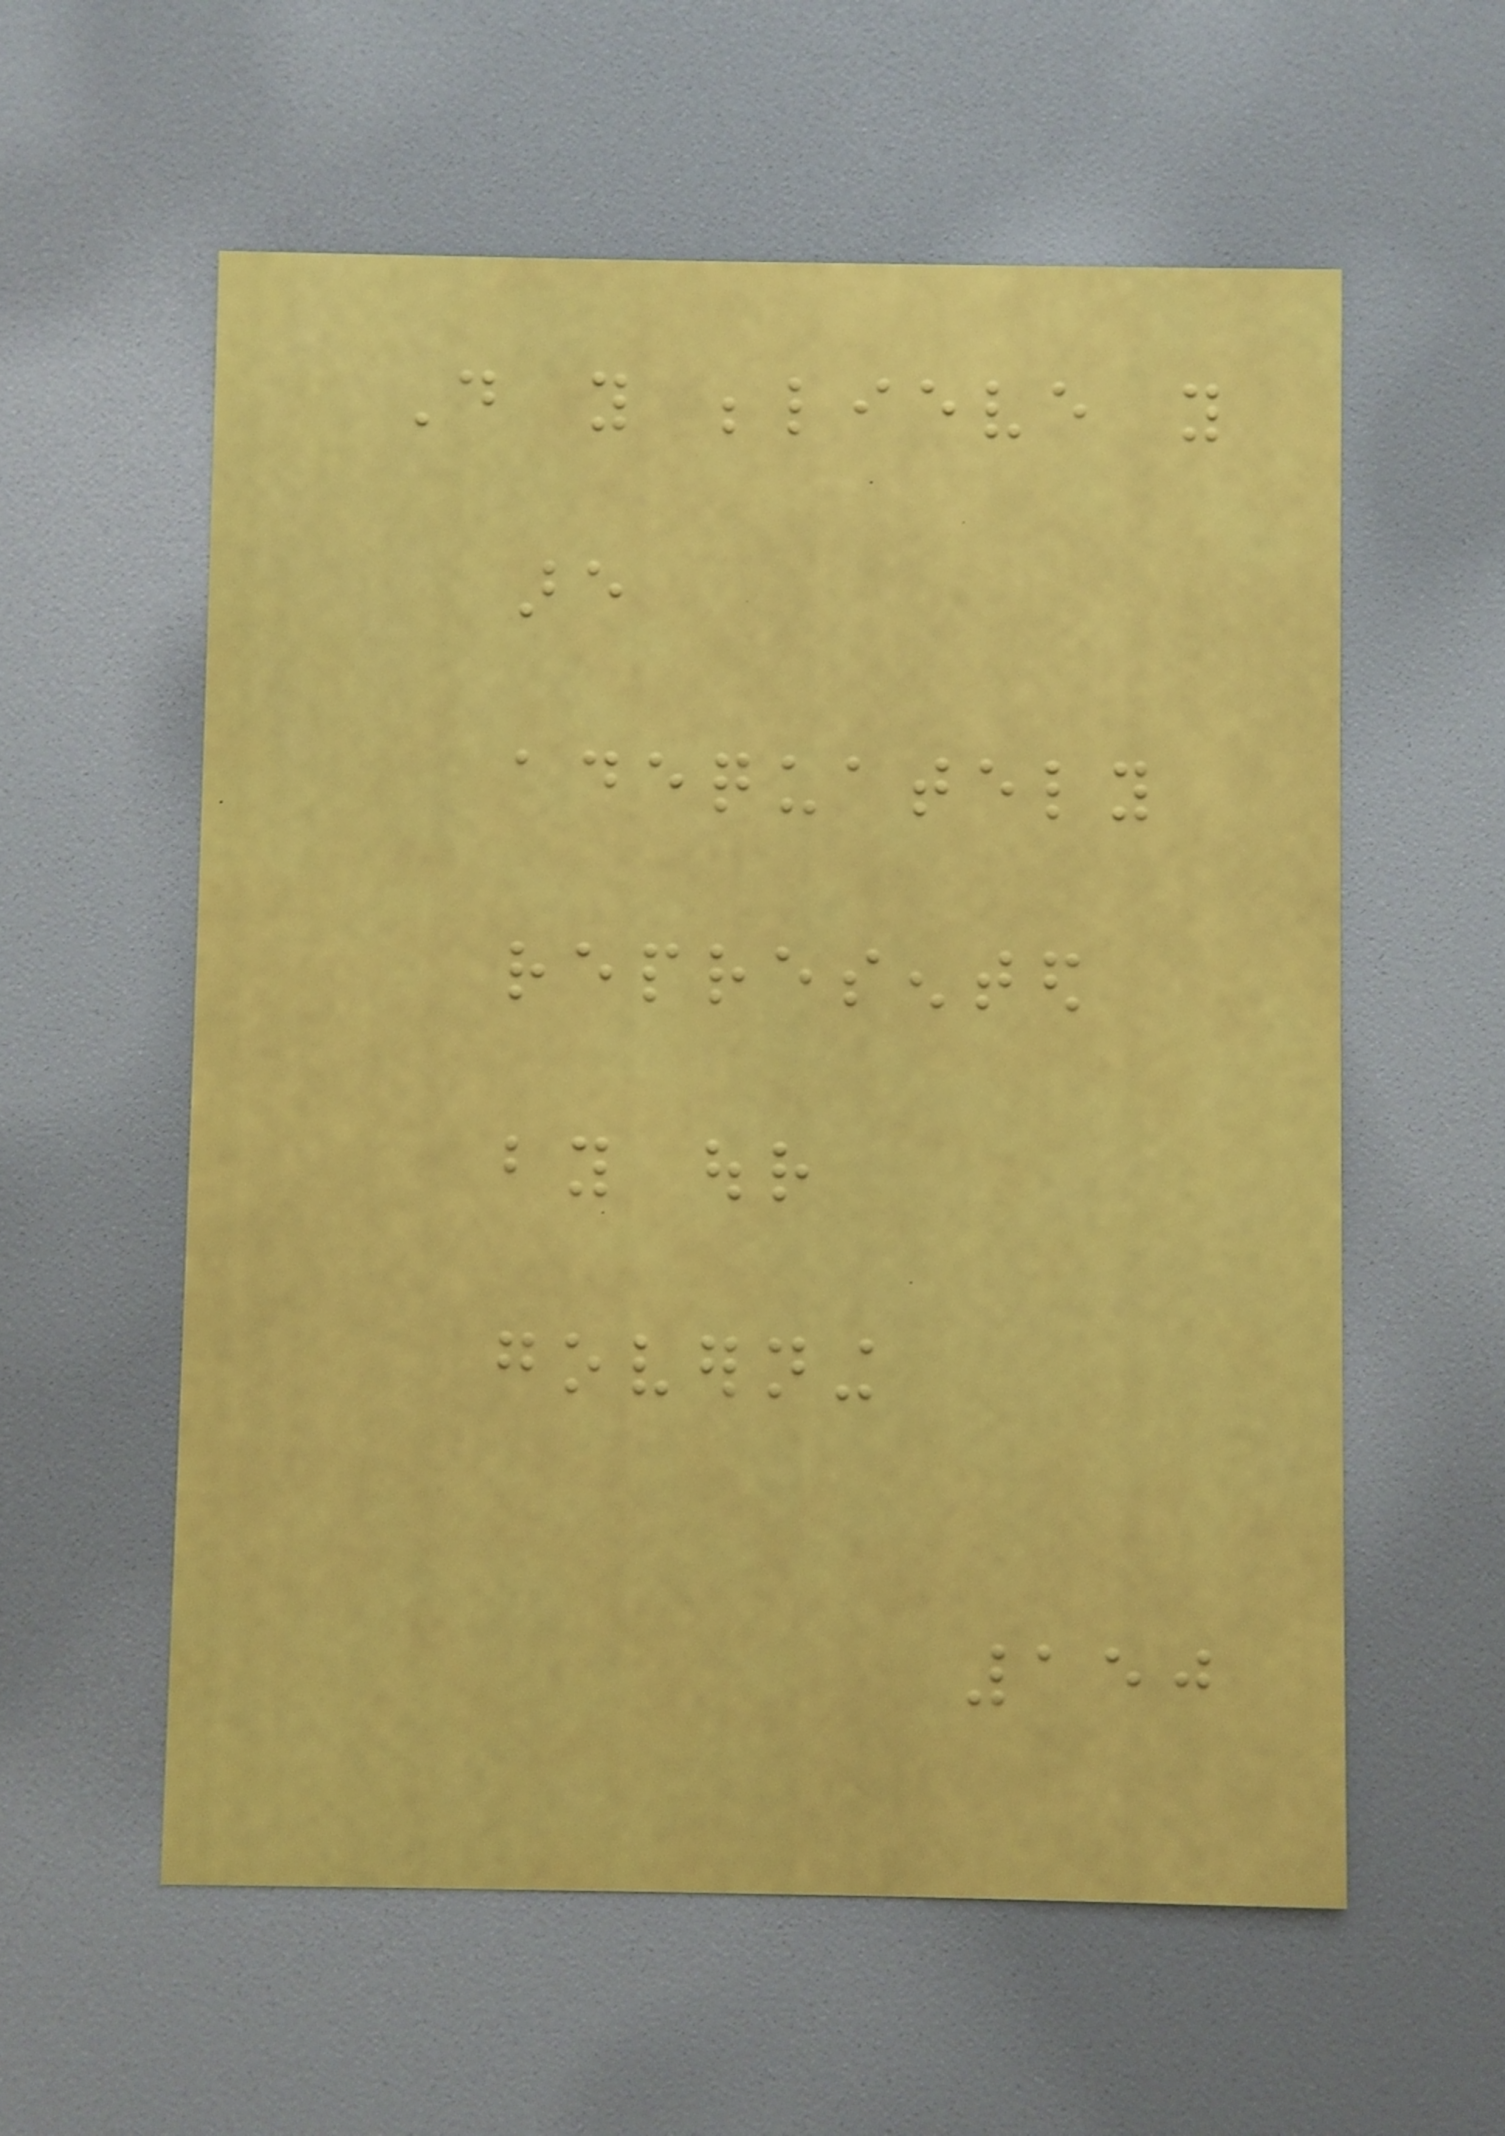Do you believe you
are
adequately
represented
by our
governing
150
